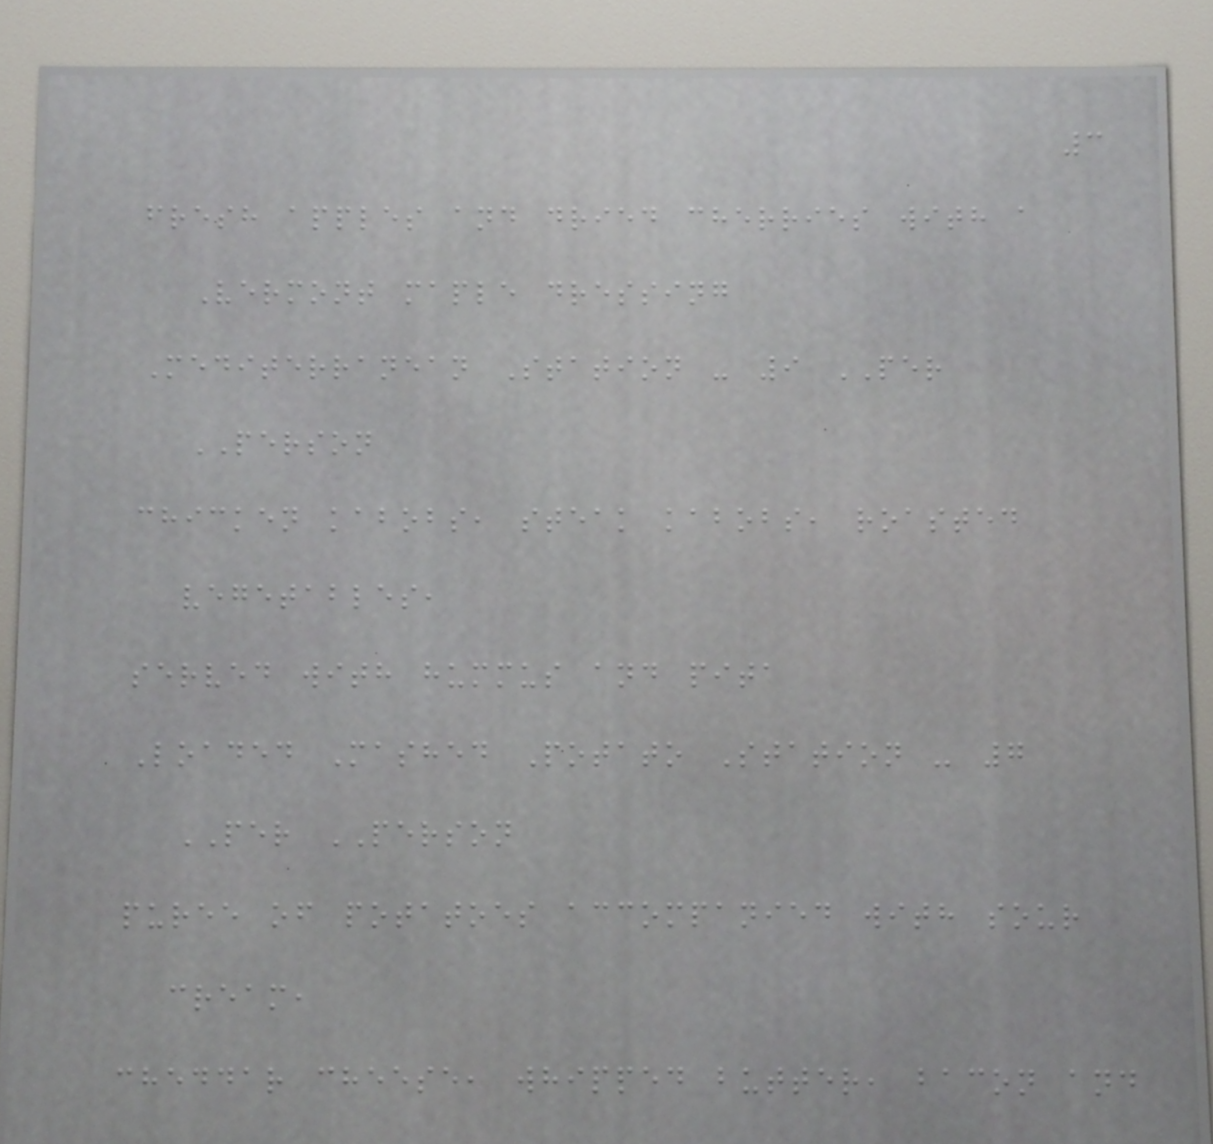3
fresh apples and dried cherries with a
Vermont maple dressing
Mediterranean Station - 9 PER
PERSON
chicken kabobs, steak kabobs, roasted
vegetables,
served with hummus and pita
Loaded Mashed Potato Station - 7
PER PERSON
puree of potatoes accompanied with sour
cream,
cheddar cheese, whipped butter, bacon and
